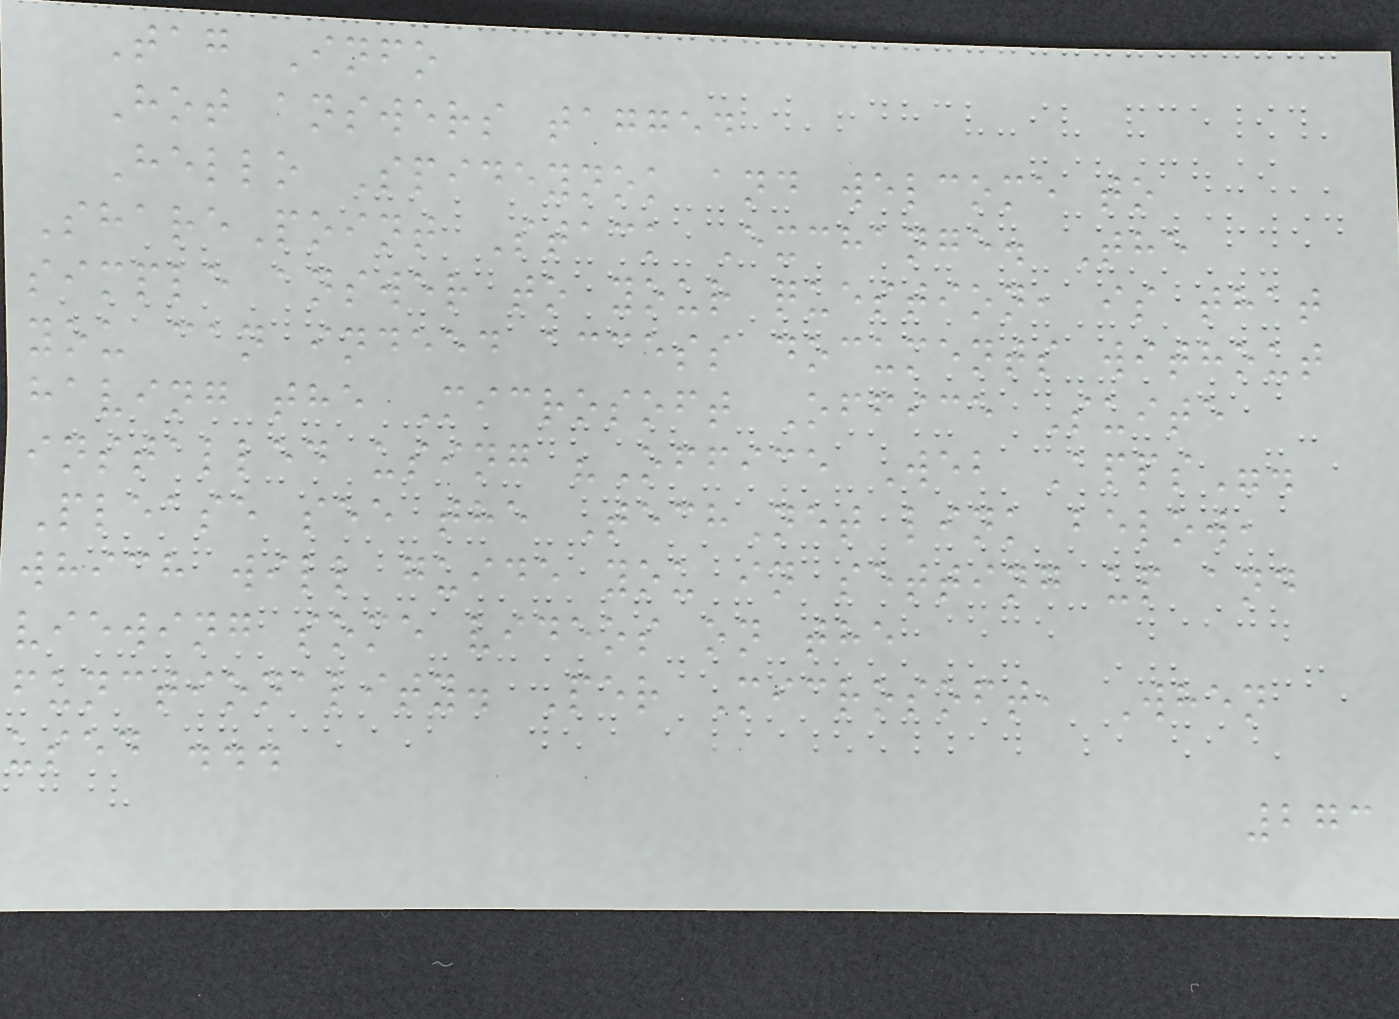Tag Info
Hot answers tagged
Hello Spideynok and welcome to
SharePoint Stack Exchange. The
simple answer to your question, is that
you can indeed access documents without
having the Microsoft Office Suite
installed using "Office Web Apps".
Please see the TechNet link below,
which will guide you in setting up and
viewing some videos on the
functionality. Per Microsoft, When
used ...
273
